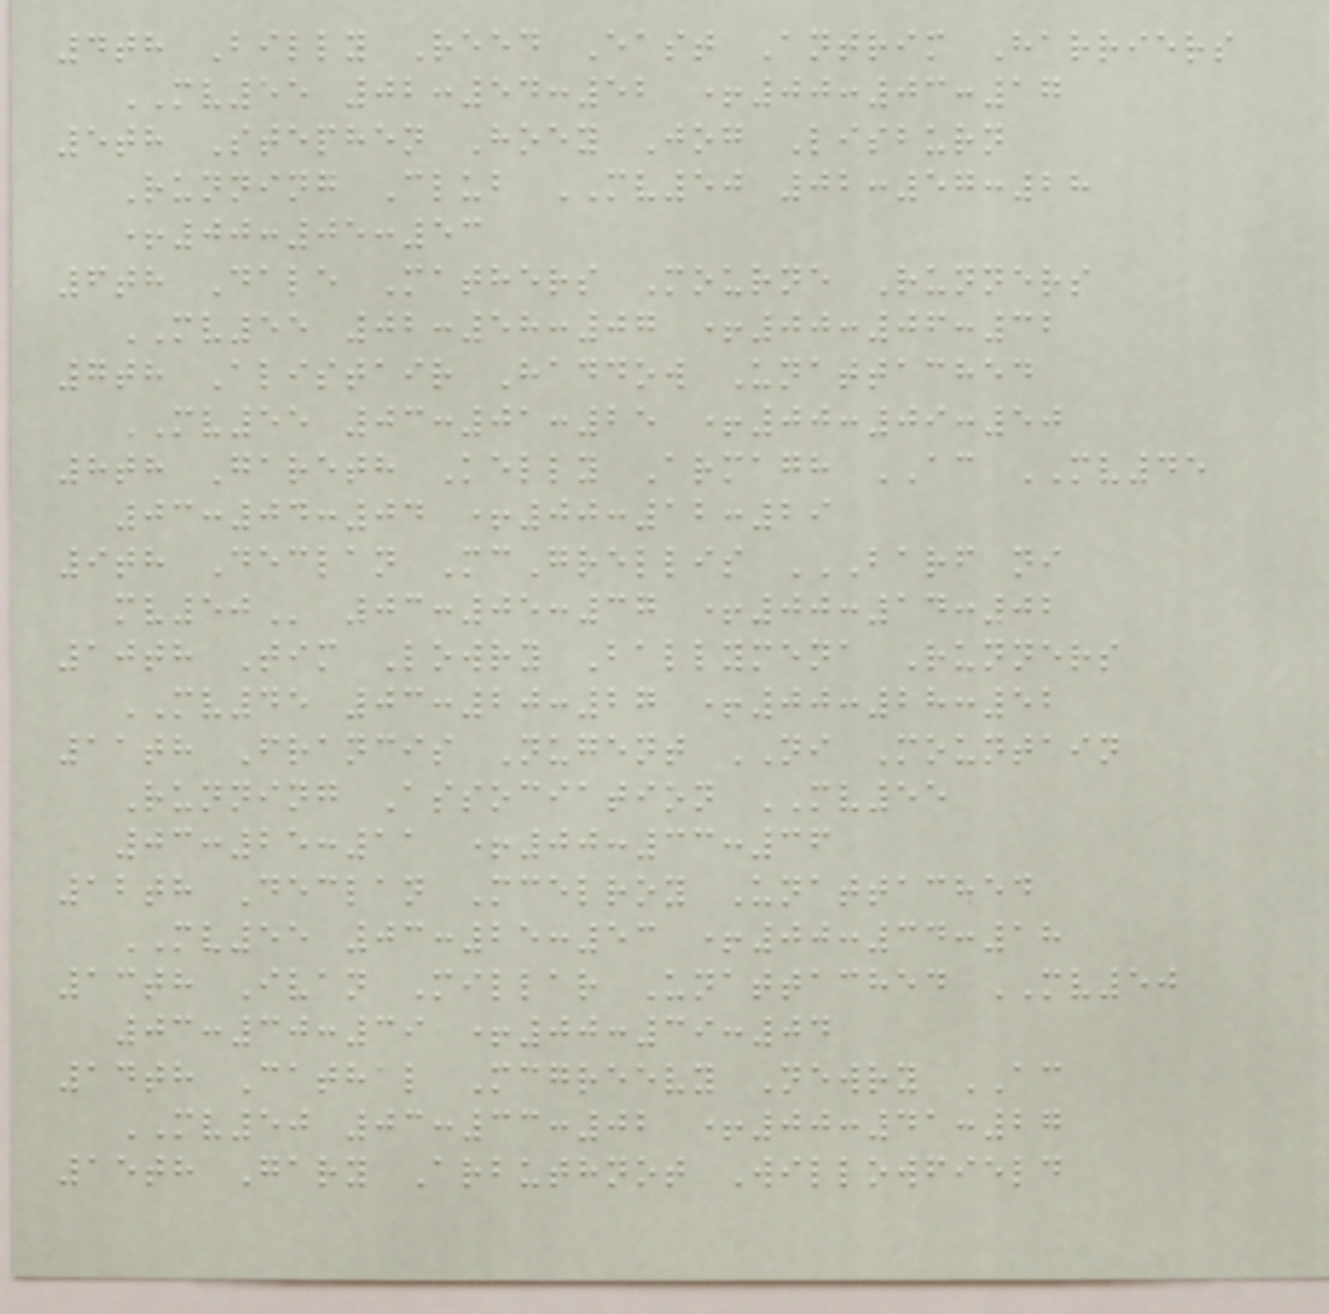4th Billy Reed East Antrim Harriers
MV55 02:54:52 +00:03:17
5th Stephen Hoey Jog Lisburn
Running Club MV50 02:57:28
+00:05:53
6th Dale Mathers Mourne Runners
MV55 02:58:07 +00:06:32
7th Alistair Haddow Unattached
MV55 03:01:25 +00:09:50
8th Gareth Kelly Armagh AC MV45
03:04:04 +00:12:29
9th Declan McGrellis BARF NI
MV50 03:05:37 +00:14:02
10th Tim Lowry Ballymena Runners
MV45 03:20:27 +00:28:52
11th Francis Nugent NI Mountain
Running Association MV55
03:25:11 +00:33:36
12th Declan Mcelroy Unattached
MV55 03:25:53 +00:34:18
13th Ivan Millar Unattached MV50
03:30:39 +00:39:04
14th Cathal Mcgreevy Newry AC
MV50 03:33:02 +00:41:27
15th Gary Arbuthnot Willowfield
